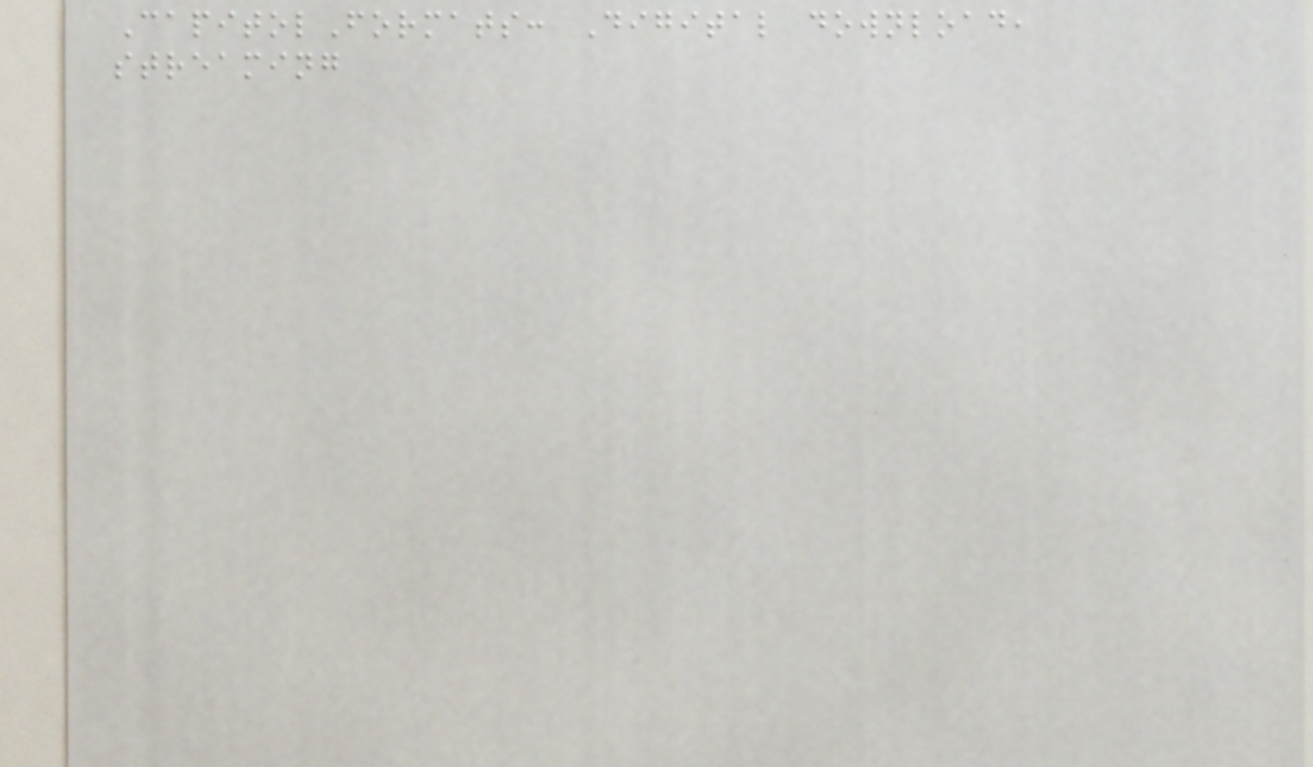CapitolFormats: Digital download,
streaming
